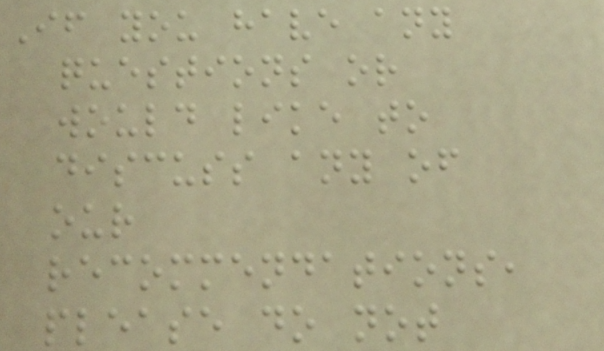If you have any
questions or
would like to
discuss any of
our
recommendations,
please do not
